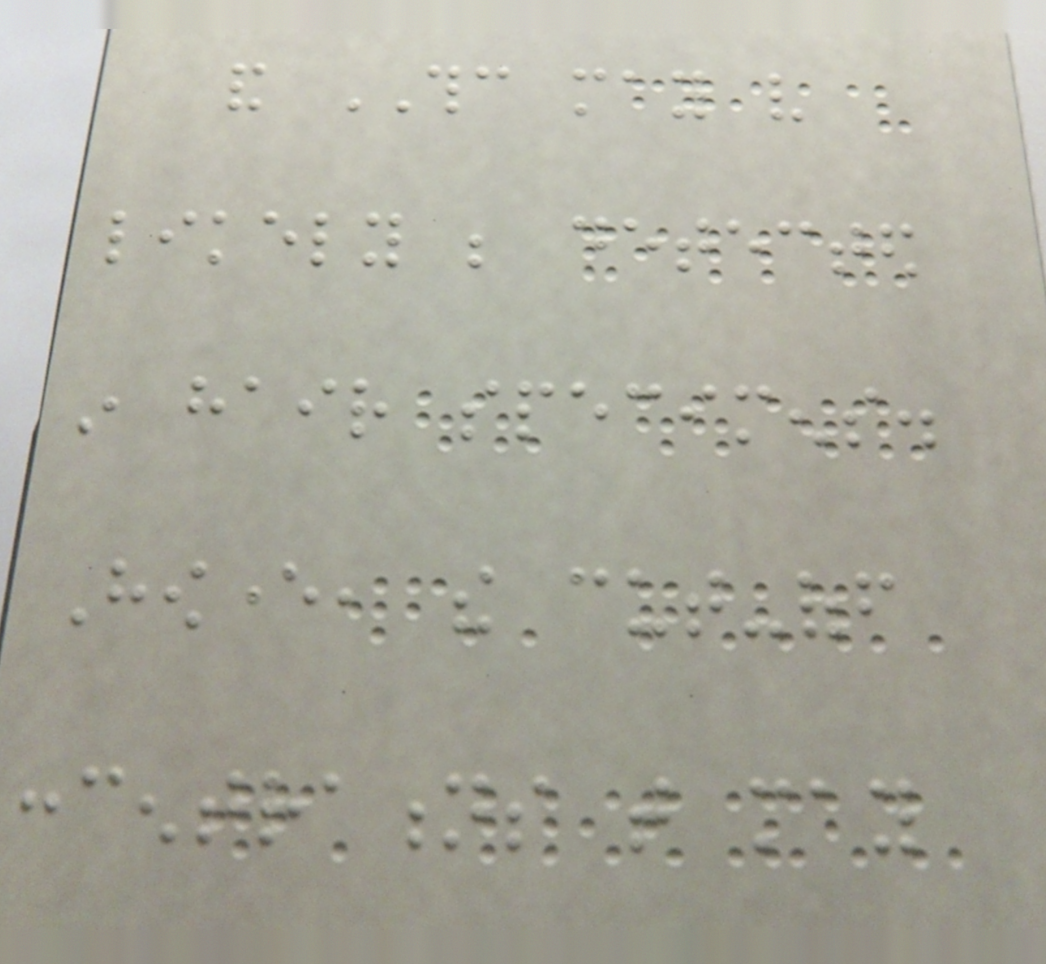and THC may very
likely be detected
in hair specimens.
However, the cut-off
concentrations that may
